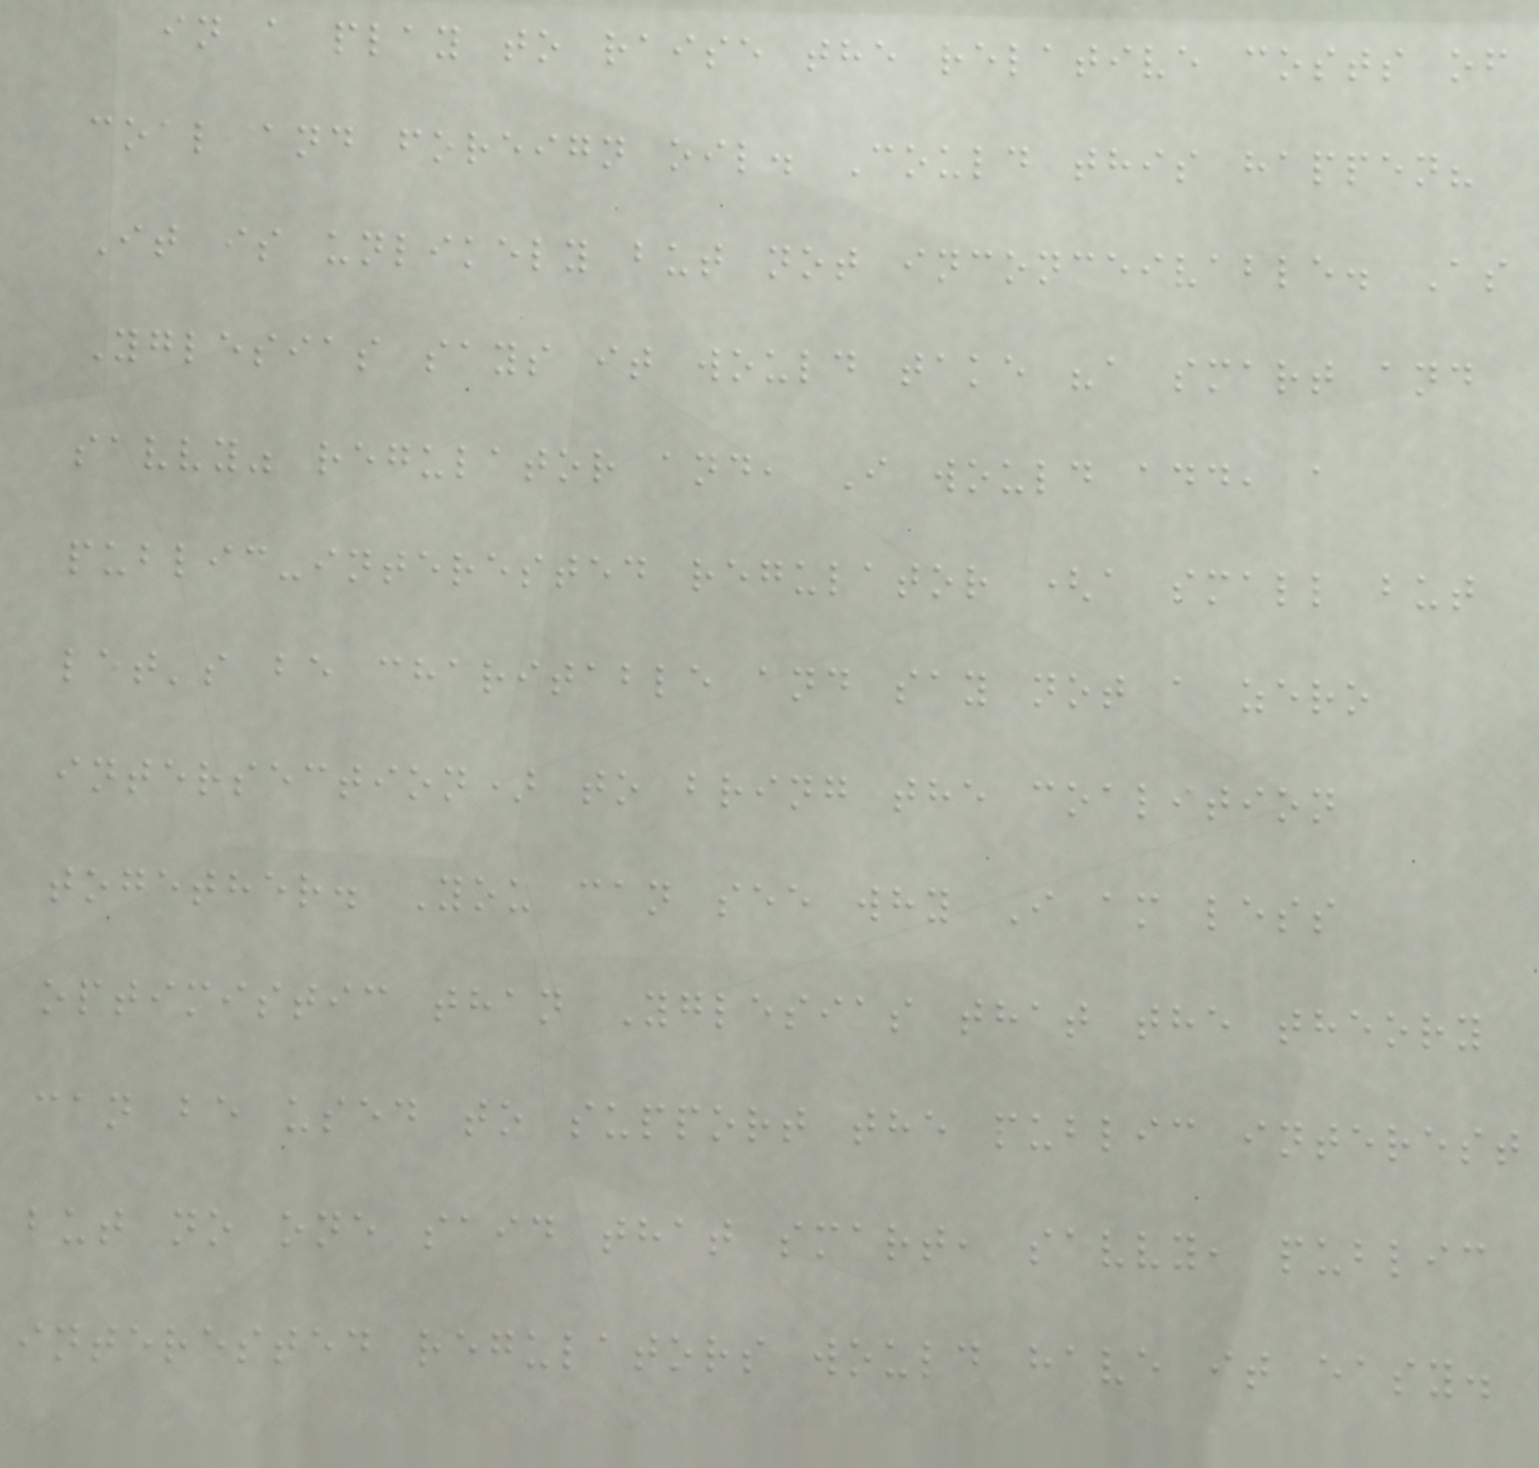in a play to raise the relative costs of
coal and foreign oil. Could this happen?
It is unlikely but not inconceivable. As
Yglesias says it would take "a smart and
savvy" regulator and, I would add, a
public-interested regulator (a small but
let's be charitable and say not a zero
intersection) to bring the coalition
together. You can see why I am less
optimistic than Yglesias that the theory
can be used to support the public interest
but no one said that smart, savvy, public
interested regulators would have it easy.
